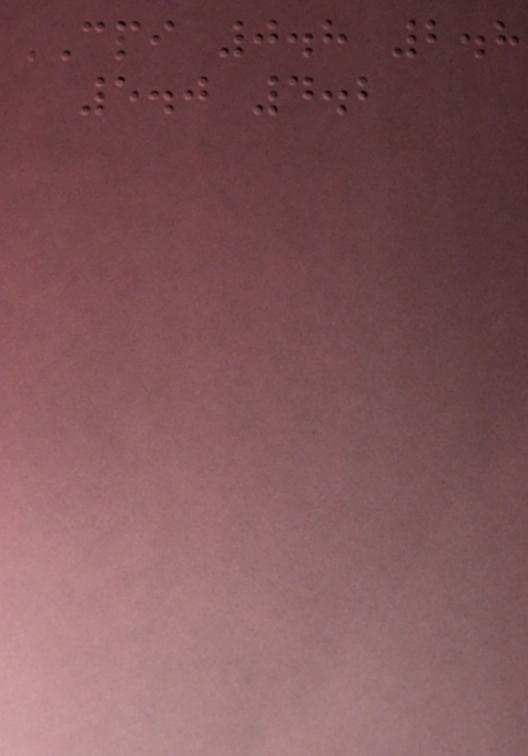CPI 0.8 2.8
5.0 4.2
